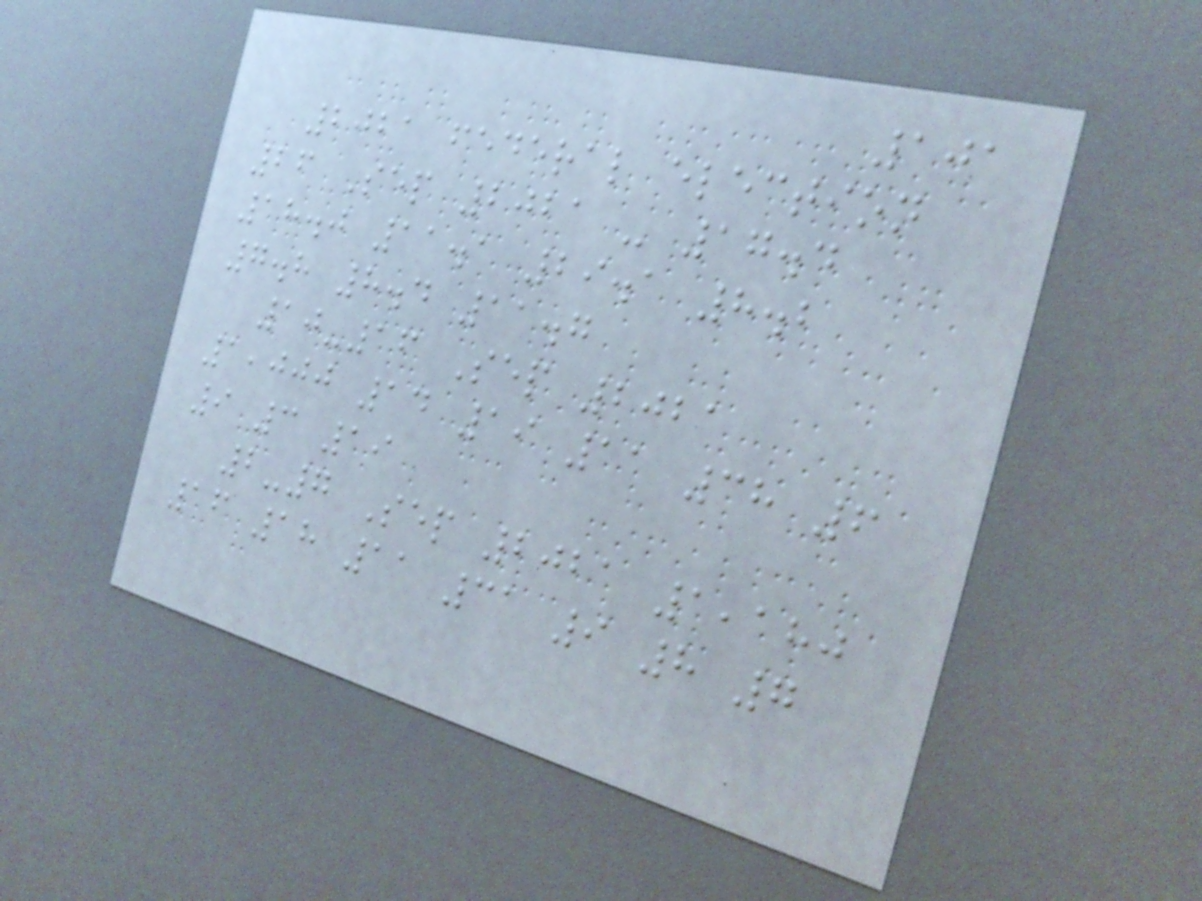101
2021 federal election
26 Sep 2021 - 17.4
18.0 11.1 29.1 8.2
7.8 8.4 11.7
10-16 Sep 2021
1,000 14 19 11 38 6
9 3 19
2-7 Sep 2021 1,180
16 18 11 31 9 8 7
